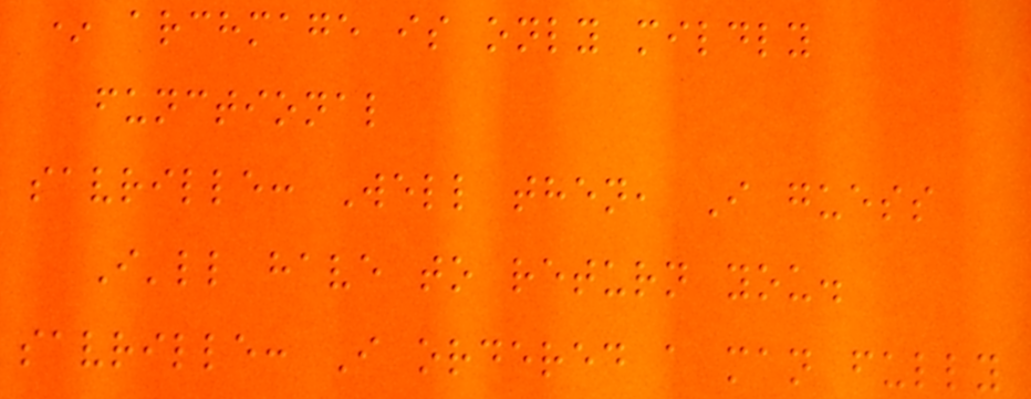* archmage is only mildly
functional
savrille: Well then, I guess
I'll have to return you.
savrille: I ordered a man fully
